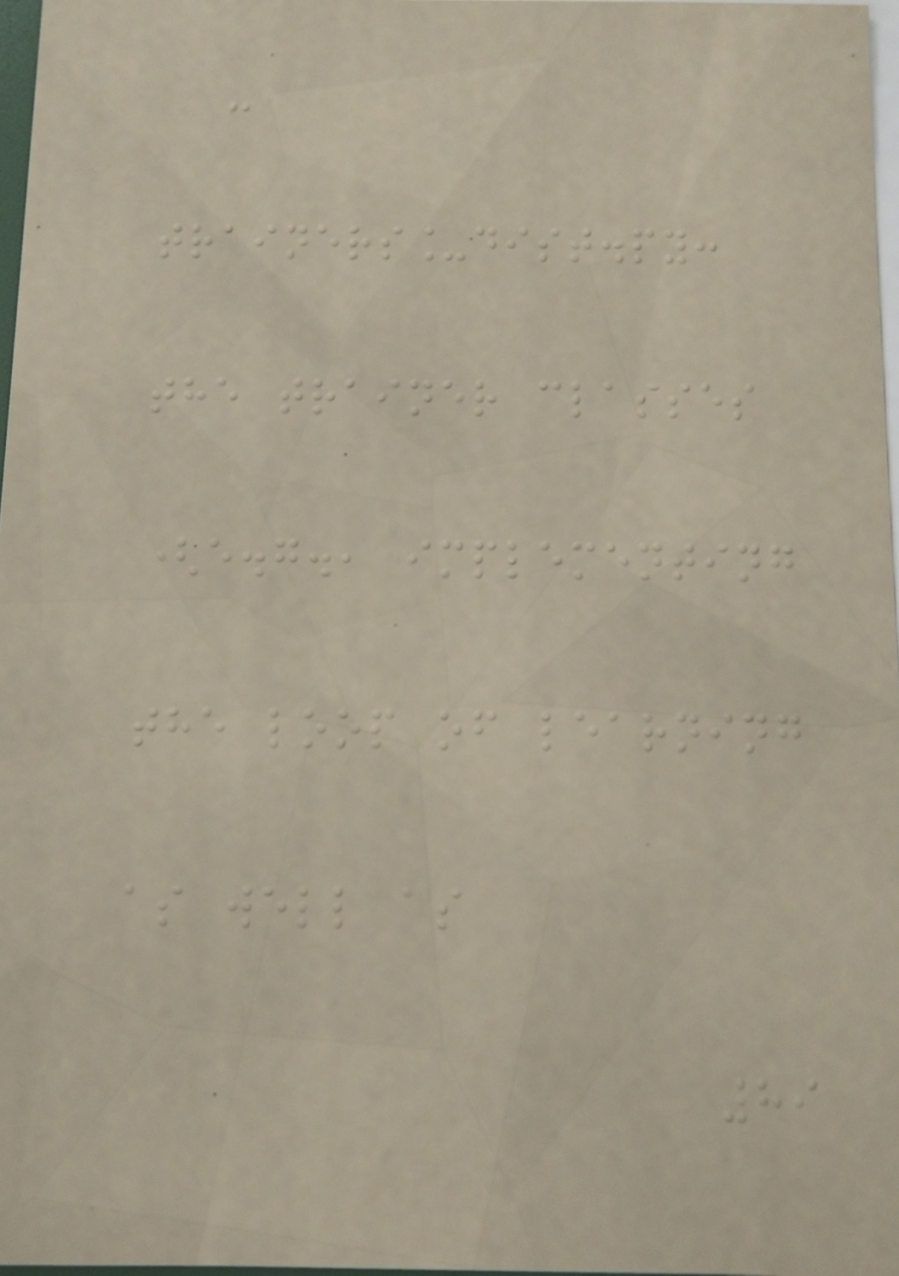-
trainers_dist.py:
the trainer classes
(e.g., implementing
the loop of learning
as well as
89
